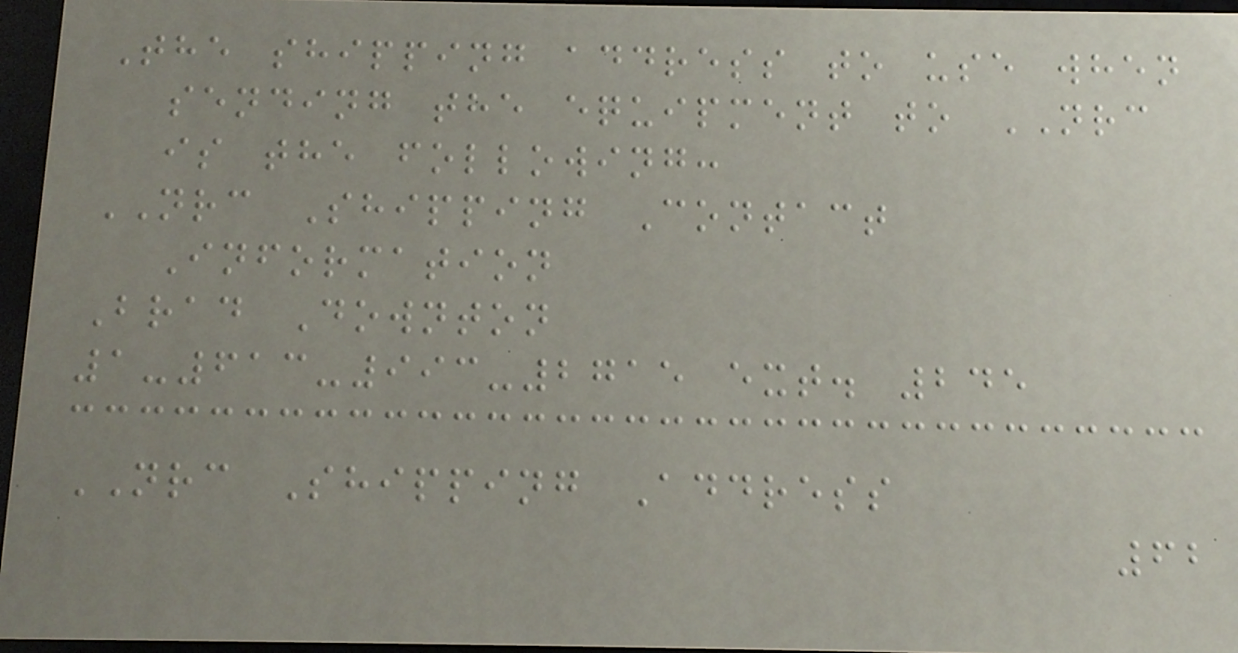The shipping address to use when
sending the equipment to NRC
is the following:
NRC Shipping Contact
Information
Brad Downton
1-613-993-2715 ext. 245
NRC Shipping Address
62
